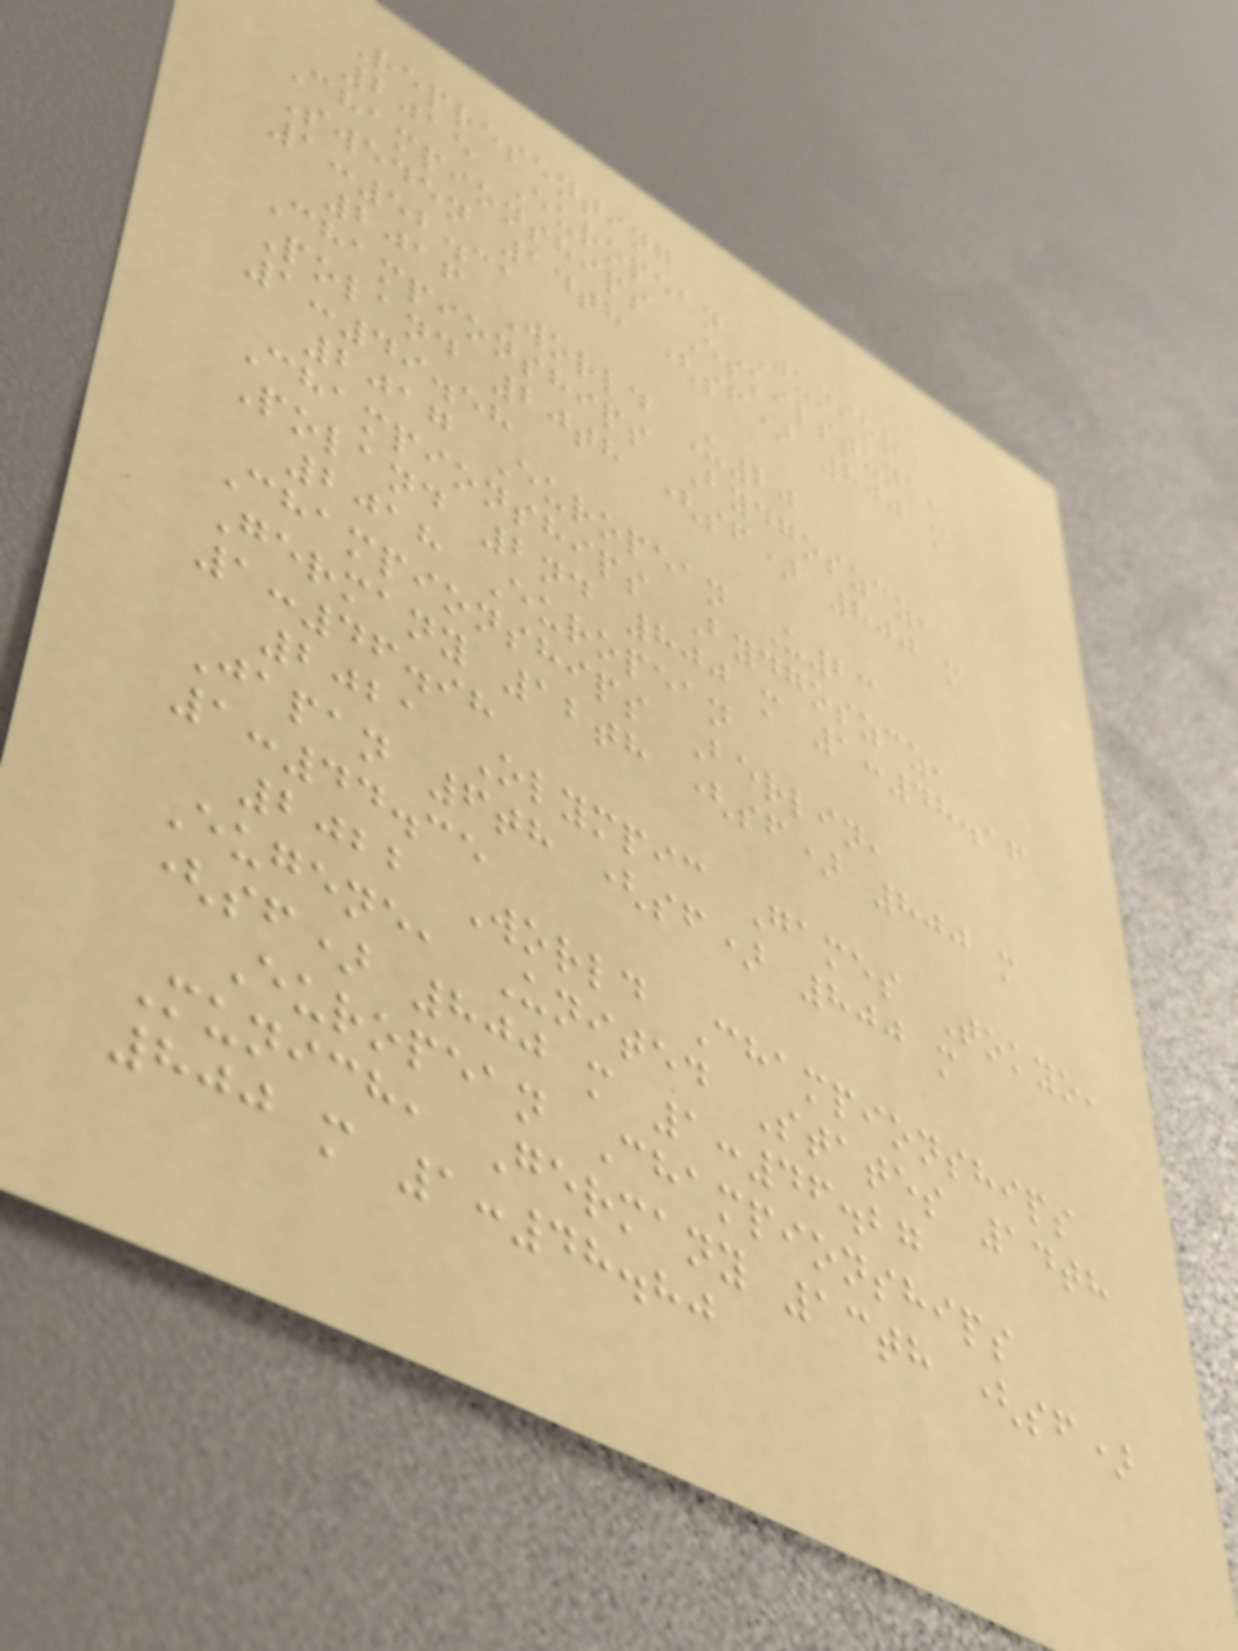Representing
2015 European Junior
Championships Eskilstuna,
Sweden 14th (sf) 800 m
1:52.31
2016 World U20
Championships Bydgoszcz,
Poland 20th (sf) 800 m
1:49.58
2017 European U23
Championships Bydgoszcz,
Poland 2nd 800 m 1:48.16
2018 European
Championships Berlin,
Germany 12th (sf) 800 m
1:46.98
2021 Olympic Games Tokyo,
Japan 6th (sf) 800 m
1:44.35
2022 World Championships
Eugene, United States 14th
(sf) 800 m 1:46.27
European Championships
Munich, Germany 13th (sf)
800 m 1:48.80
